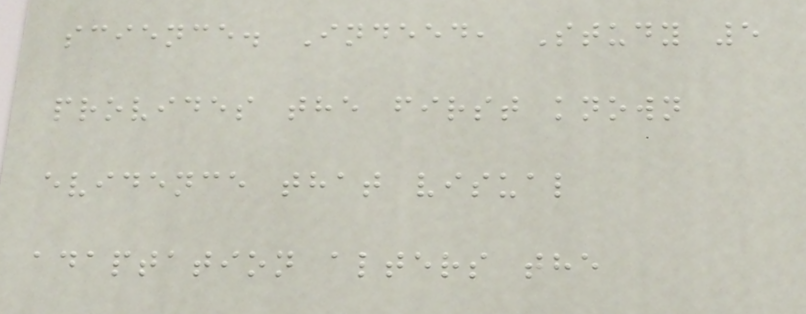science. Indeed, Study 5
provides the first known
evidence that visual
adaptation alters the
